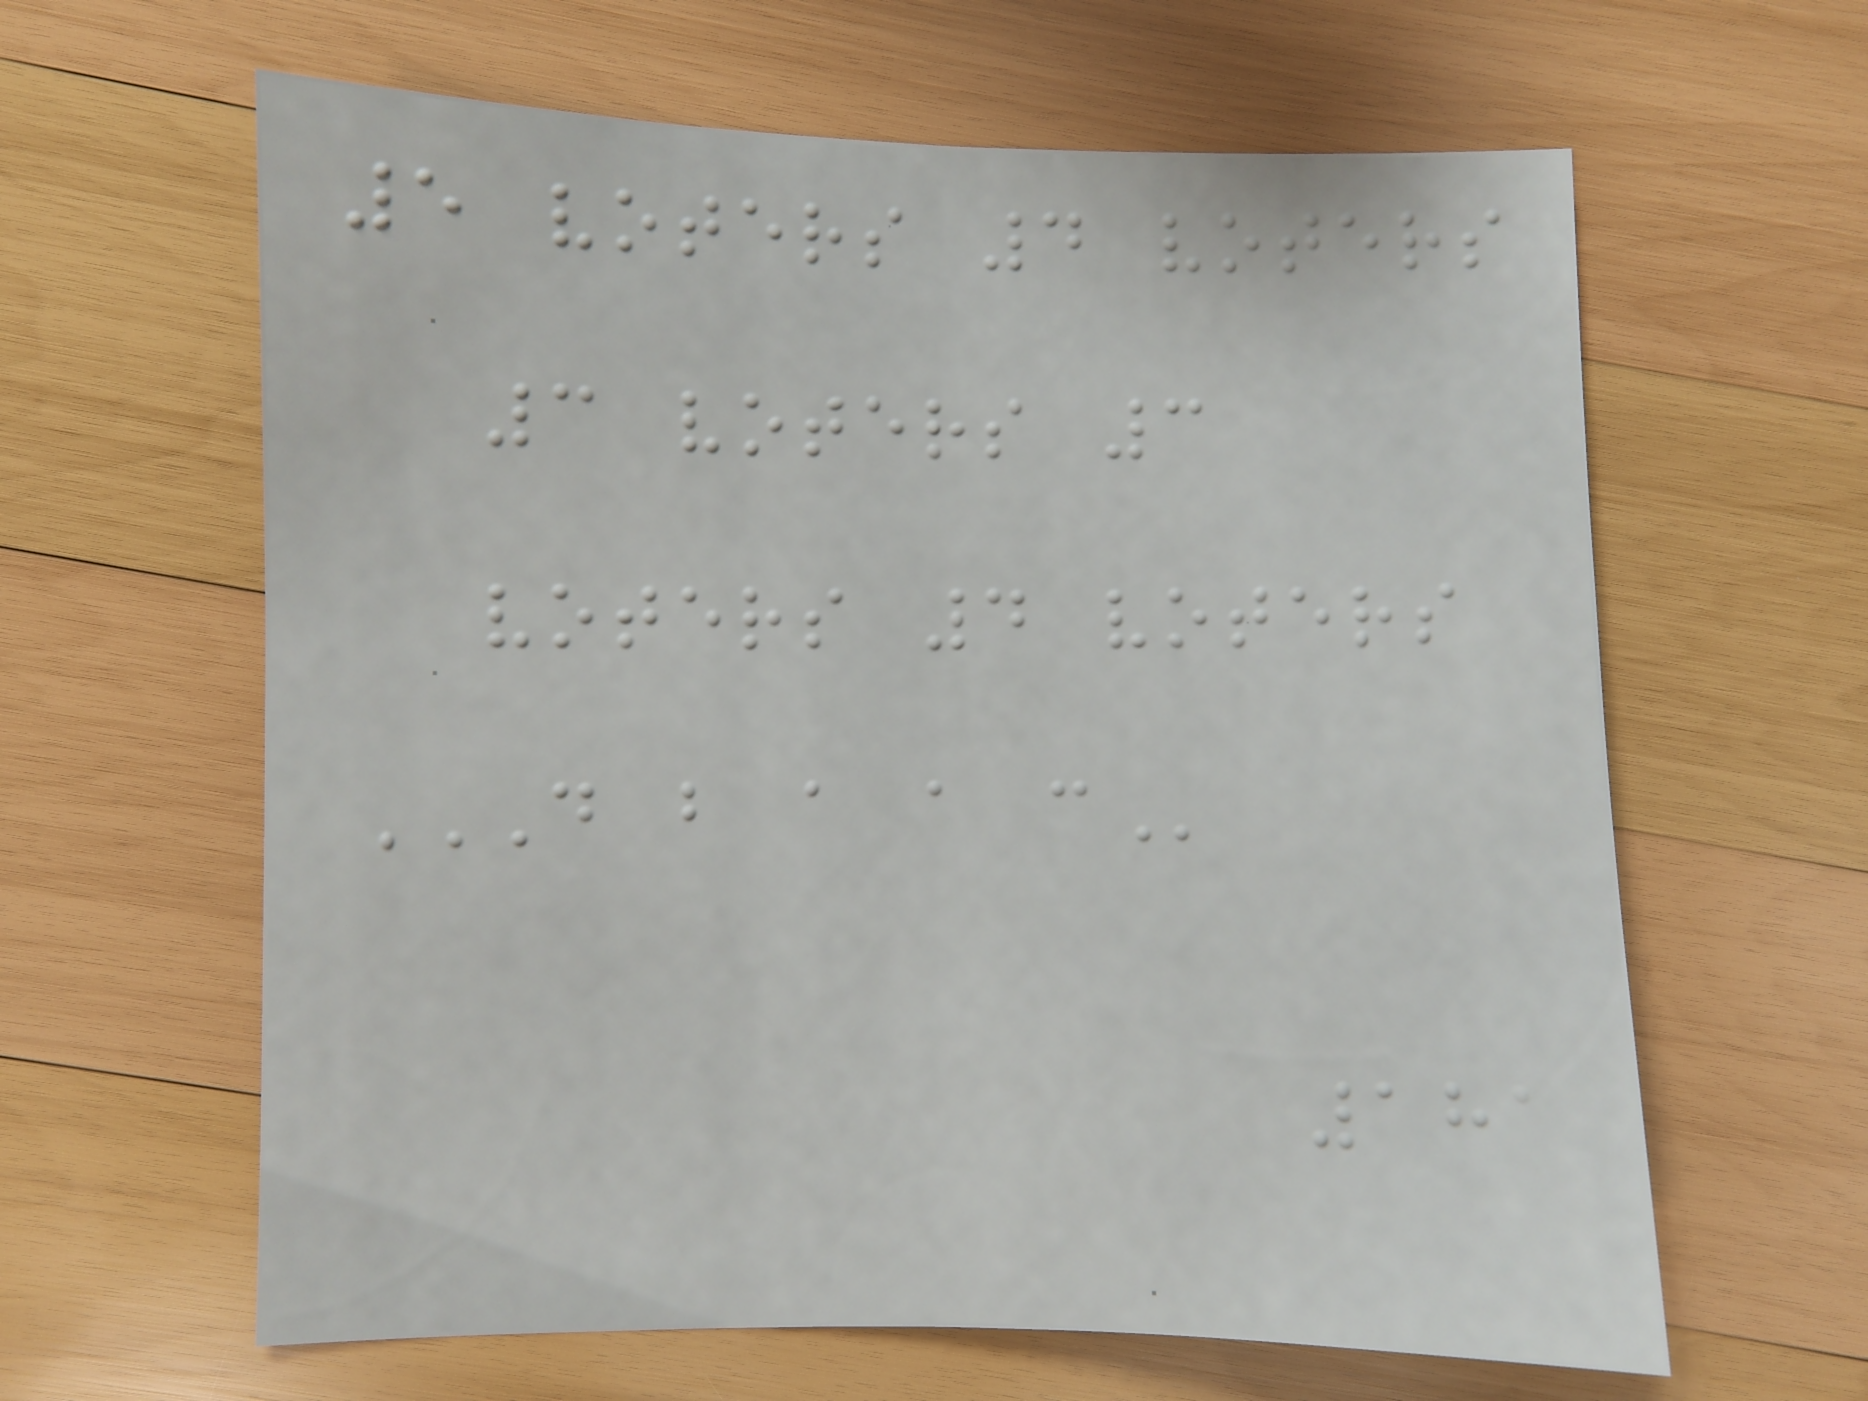5 voters 4 voters
3 voters 3
voters 4 voters
D B A A C
181
